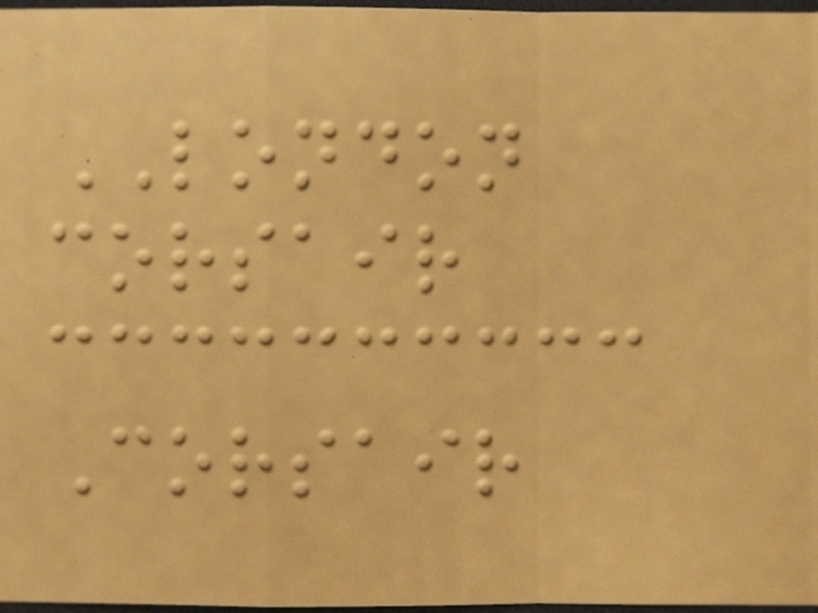LONDON
corsair
Corsair
